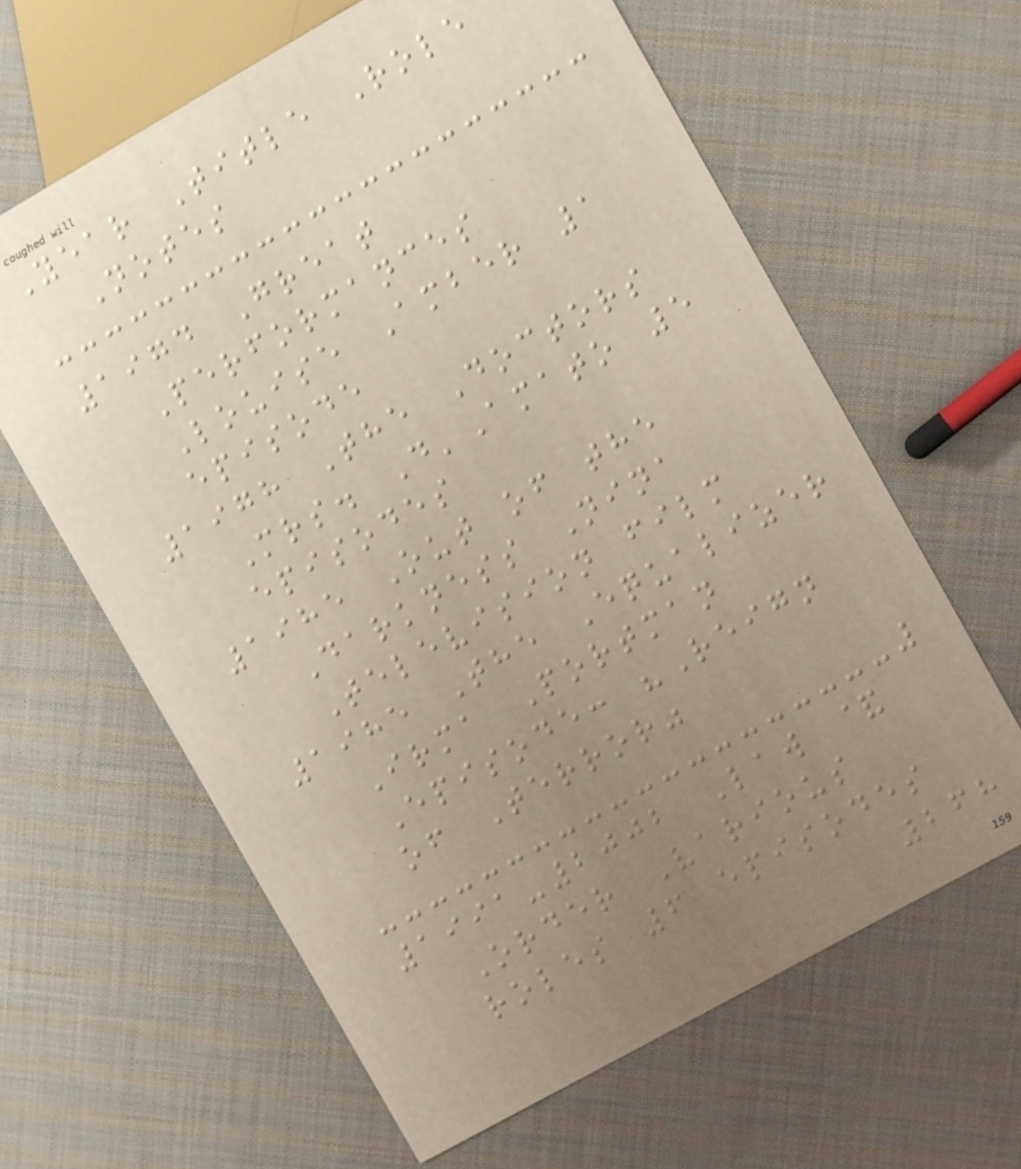Year Title Role
Notes
1974 Great
Performances
Louise Amber 1
episode
1978 The Doctors
Mrs. D'Amato 5
episodes
1985 Out of the
Darkness Nina
Television film
1985 The Equalizer
Irma Portman
Episode: "Reign
of Terror"
1991-2002 Law &
Order Various
roles 6 episodes
268
